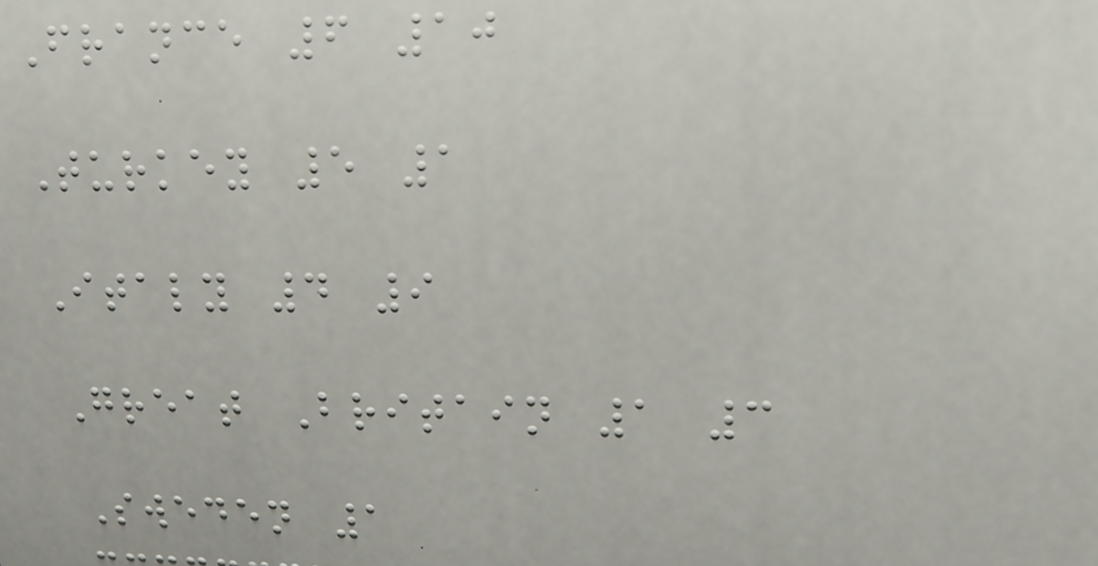France 6 10
Turkey 5 1
Italy 4 9
Great Britain 1 3
Sweden 1
